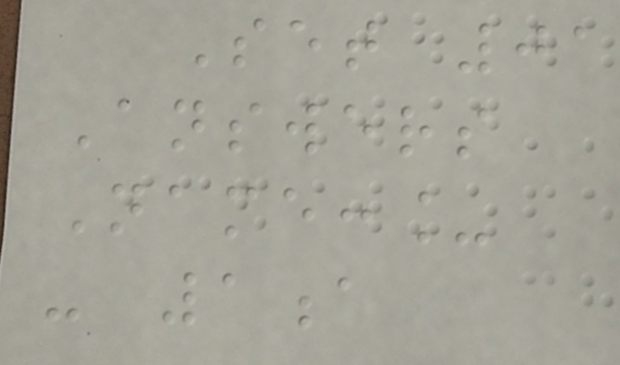Set 01
Answers
Name:_
- 1a
